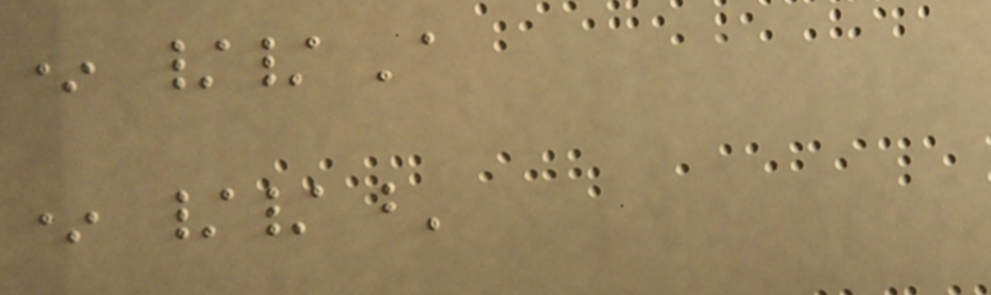* // 'a
* // b'
